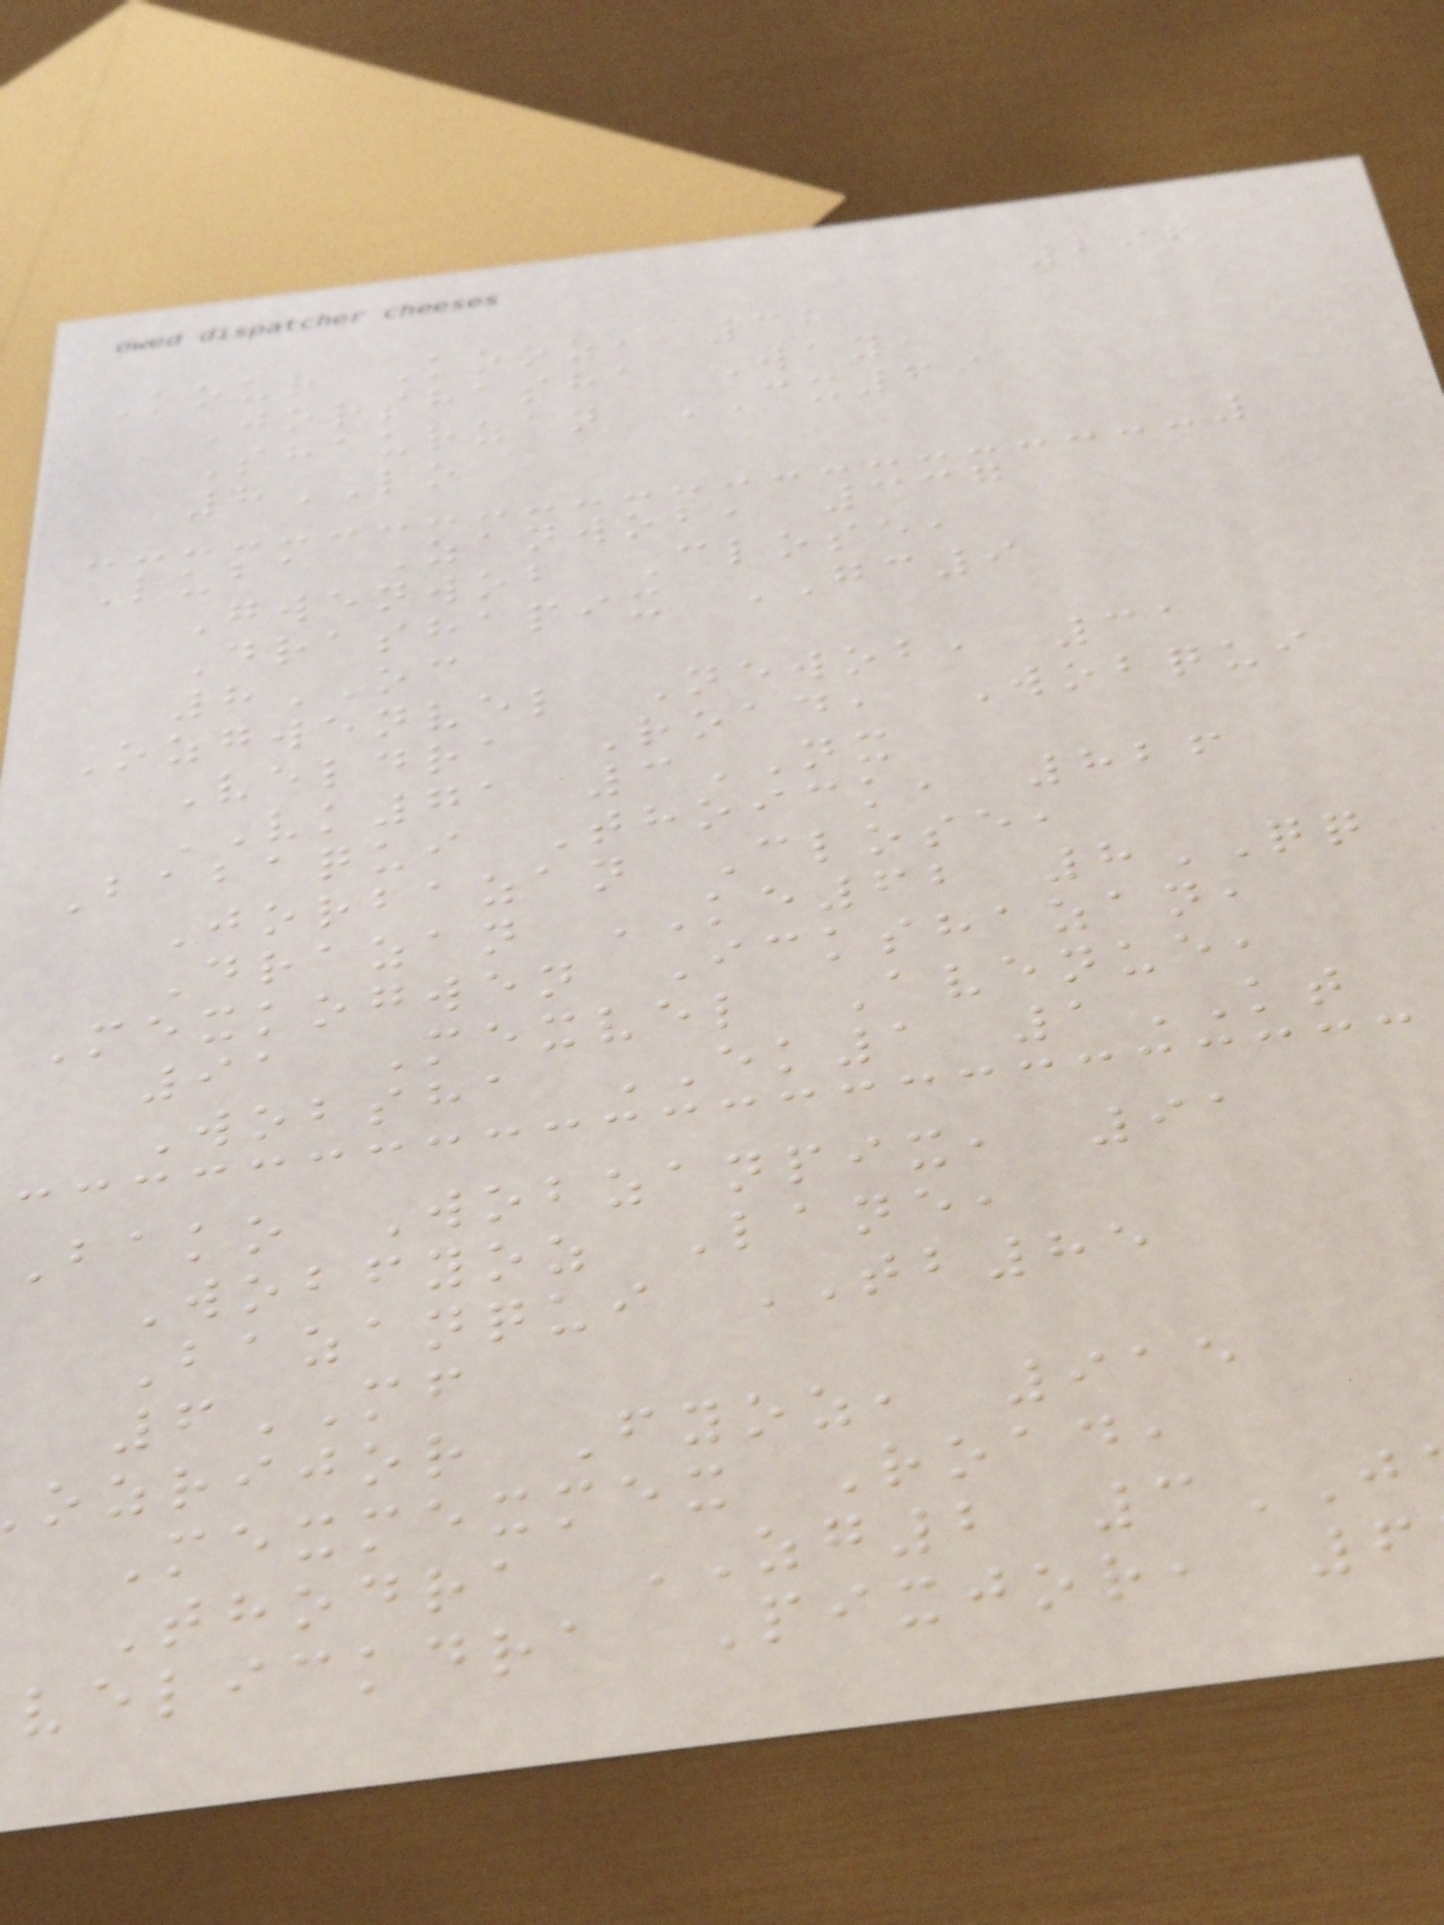296
Kour Kooz, 32
Jorshasha Way,
Shaurzan CX69
8LO
Luba Zanwob, 337
Gwenwob Close,
Drashapix GC9
8OC
Ozgwenvel Newob, 31
Veldra Road, Wobqui
VK71 3NX
Babaqui Thoick, 826
Jorbazan Close,
Drazan KE62 8QQ
Mexkogwen Ickshazan,
91 Mexvel Avenue,
Wobsha EK1 1KT
Bako Wobzanpix, 91
Wobfyoz Lane,
Bazanqui TB85
6MF
ozrijor Fyoz, 915
Mexmexmex Road,
Thodra ZG2 3
velickdra Pixjor, 6
